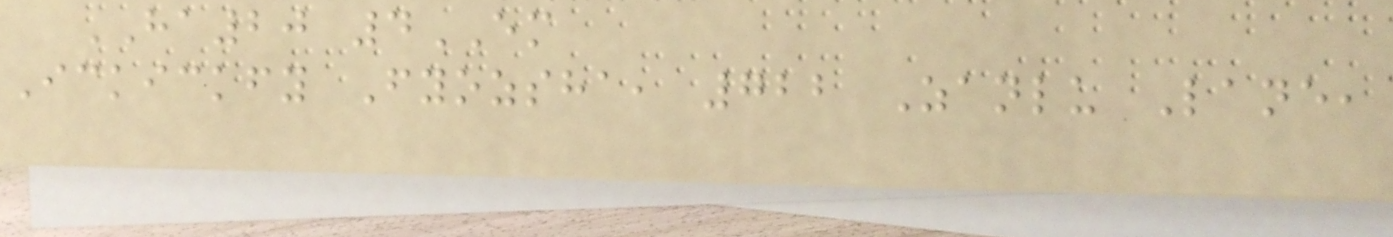HA20 4EM
Ickickfy Fyozsha, 722 Zanlu Lane,
